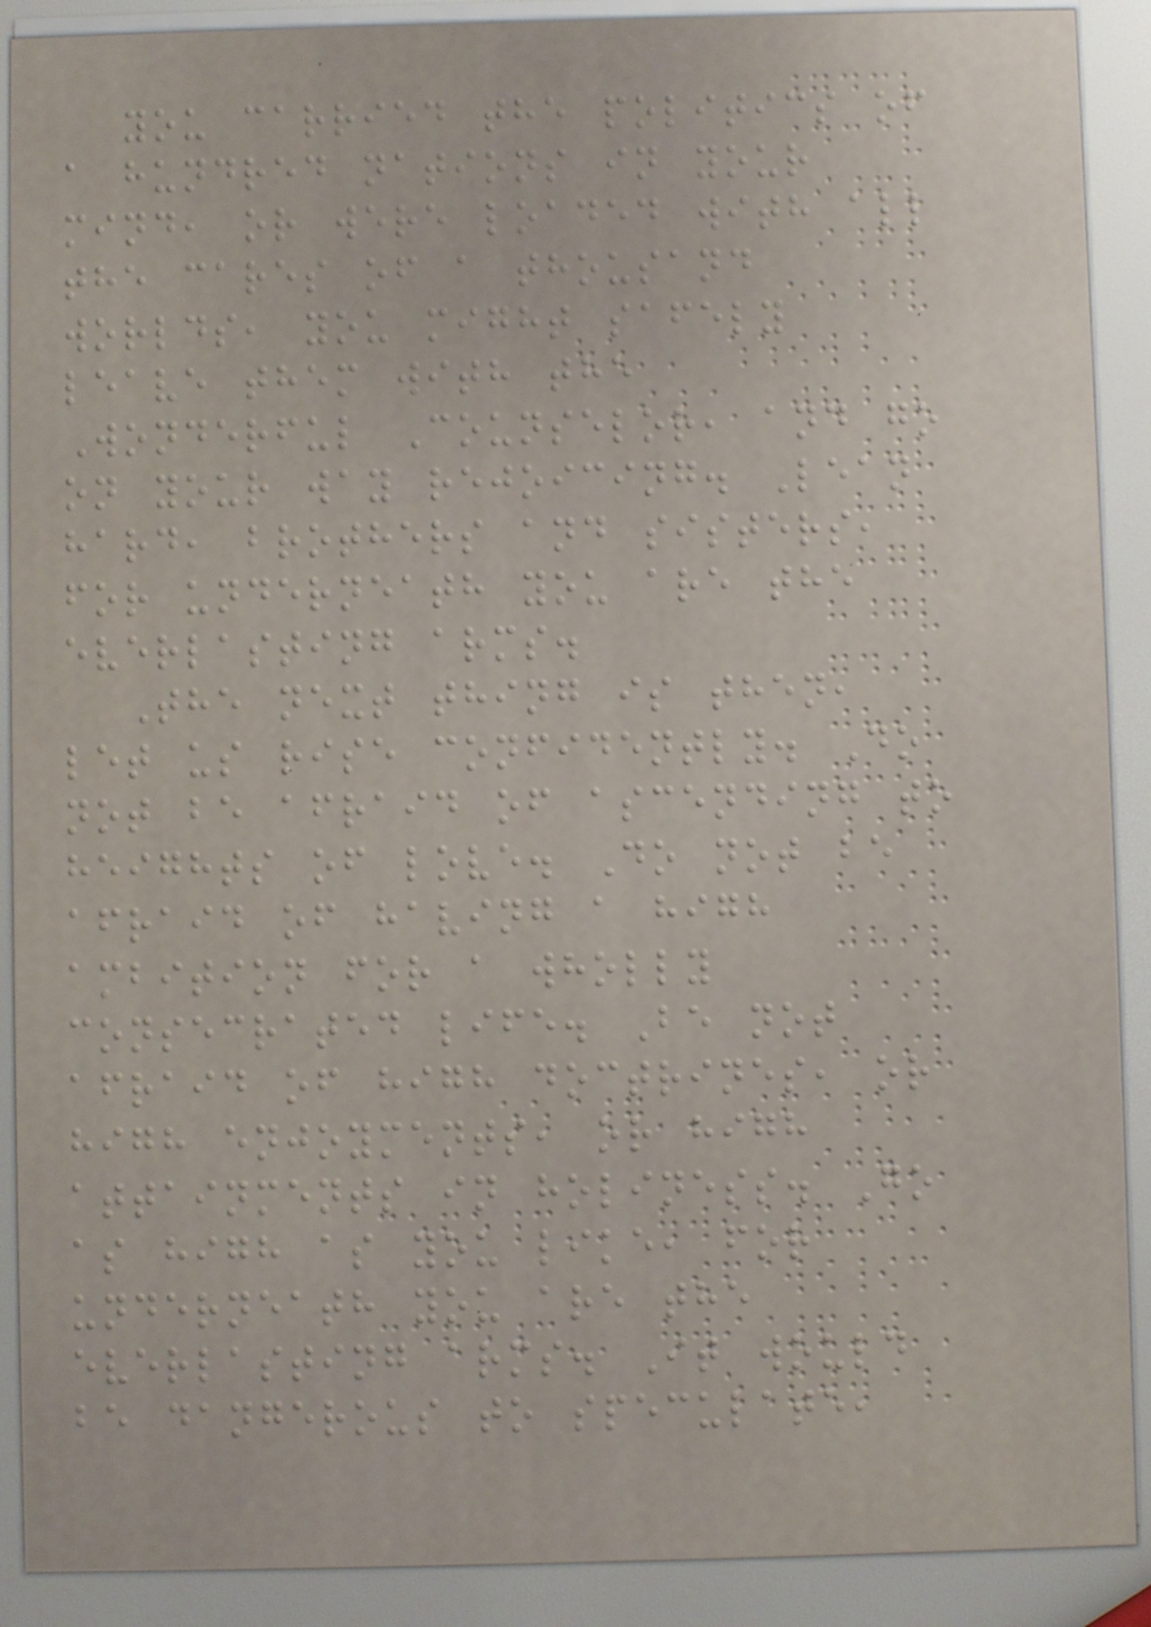you carried the politics of
a hundred nations in your
mind, or were loaded with all
the cares of a thousand
worlds, you might safely
leave them with the
Wonderful Counselor, and go
on your way rejoicing. Lean
hard, brothers and sisters,
for underneath you are the
everlasting arms.
The next thing is then,
let us rise confidently. Do
not be afraid of ascending to
heights of love. Do not be
afraid of having a high
ambition for a wholly
consecrated life. Be not
afraid of high doctrines, or
high enjoyments, or high
attainments in holiness. Go
as high as you like, for
underneath you are the
everlasting arms. It would
be dangerous to speculate,
